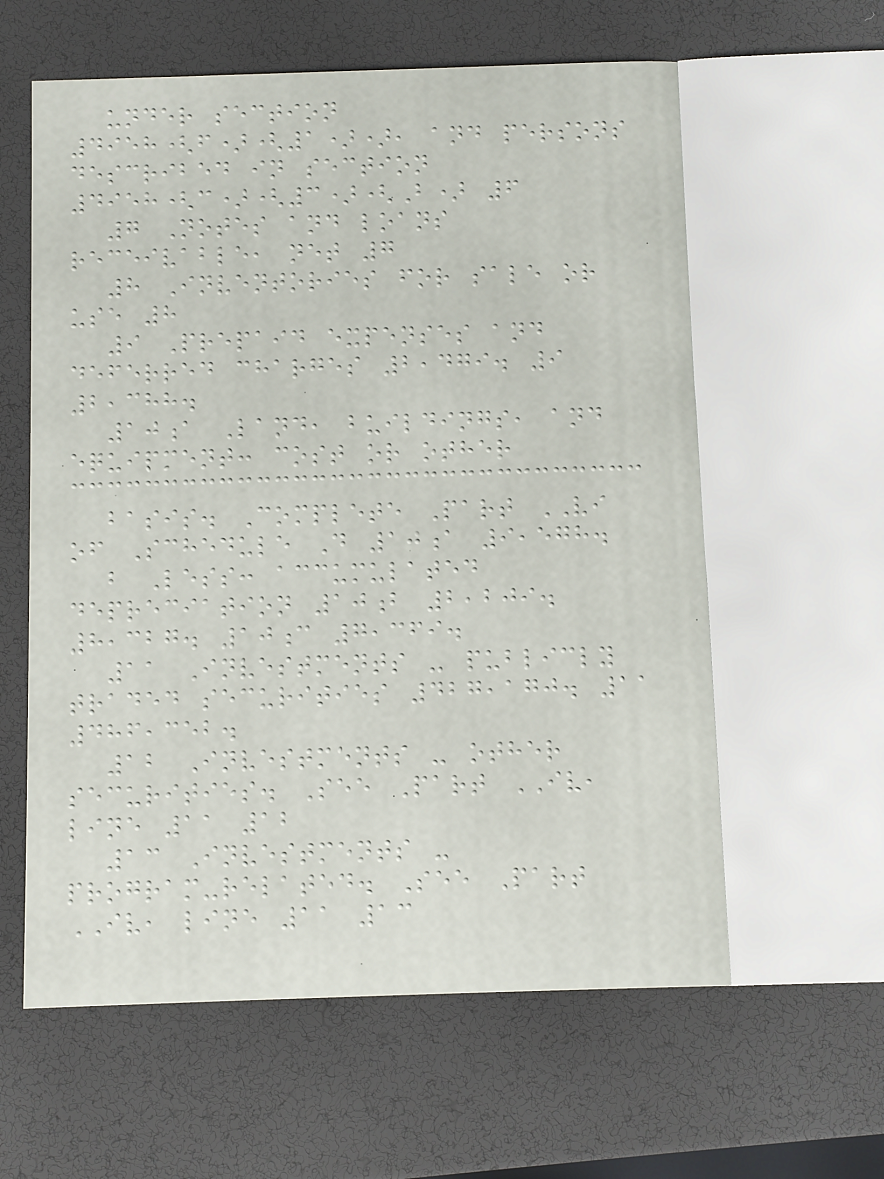under section
4958(f)(1)), and persons
described in section
4958(c)(3)(B) 6
7 Notes and loans
receivable, net 7
8 Inventories for sale or
use 8
9 Prepaid expenses and
deferred charges 2,479. 9
2,388.
10a Land, buildings, and
equipment: cost or other
basis. Complete Part VI
of Schedule D 10a 9,578.
b Less: accumulated
depreciation 10b 2,209.
8,327. 10c 7,369.
11 Investments - publicly
traded securities 427,170. 11
486,352.
12 Investments - other
securities. See Part IV,
line 11 12
13 Investments -
program-related. See Part
IV, line 11 13
